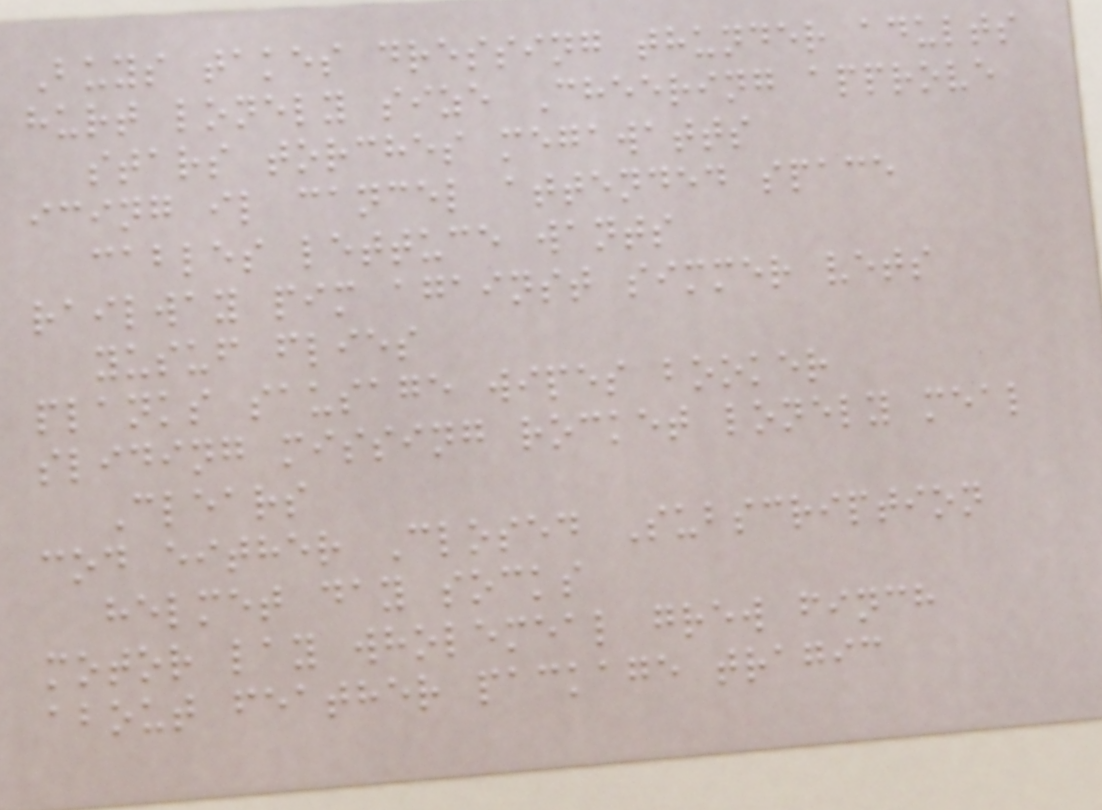Buys takes dressing thunder adults
hurt lonely size Cheering approve
stars torches megawatts
icing il cancel attended space
cables lettuce wants
railway pim against simmer vets
yusuf flies
planks sausage wipes booker
sliding missing rocket lonely meal
Clears
cod either Closed Subscription
helmet day socks
motor lay wholemeal grew finch
about feather package tragic
